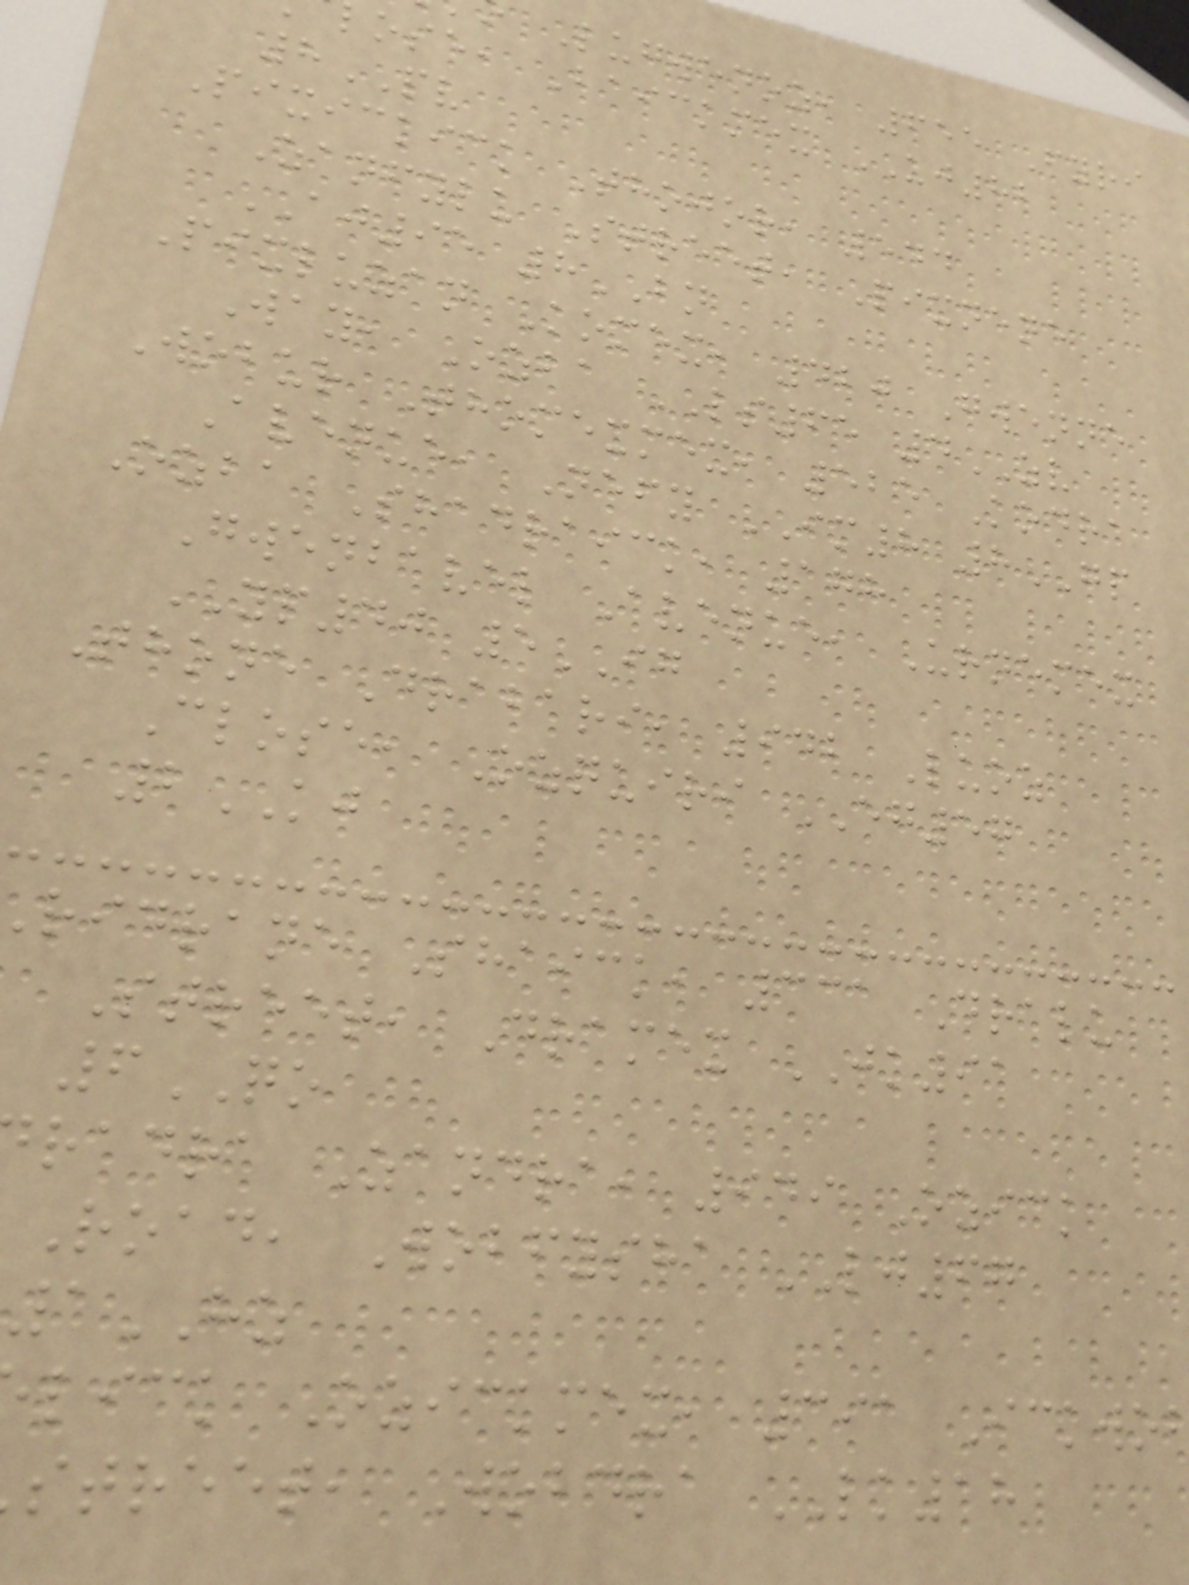Lugwenoz, 655 Fyri
ose, Baickmex UJ82
8PV
Pixickick Thojor, 544
Zanfylu Street, Pixnene
AJ95 8BN
Pixluzan Komex, 420 Gwenne
Way, Ozba LS65 4ZV
Wobur Thomexmex, 525 Kodra
Avenue, Nefy IM8 8GP
Ozba Shadraick, 178
Gwenbavel Avenue, Urnemex
YP40 5IG
Thone Drabari, 942 Luoz
Close, Ozquiri EG57
2KJ
ridrane Shaick, 331 Dralu
Street, Dramex JK91
6QO
radra Zandra, 949 Ozick
Road, Wobfysha LJ67
1HZ
lick Ozickmex, 391 Ickwo
street, Wobdra LK18
